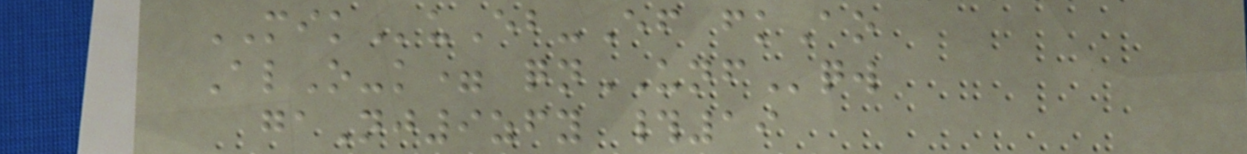MIKuEb-Ef fkAo
AlO-k= qnUNFqw
gaNj9zfy #19
